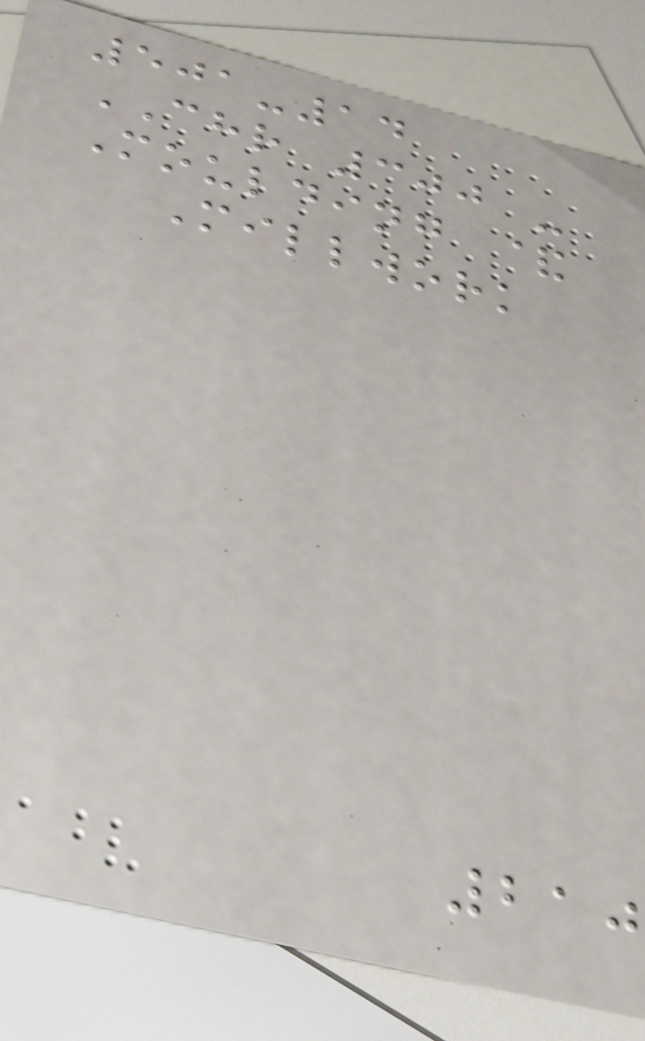501-14
CHR 300 -
Moulding &
Millwork
210
